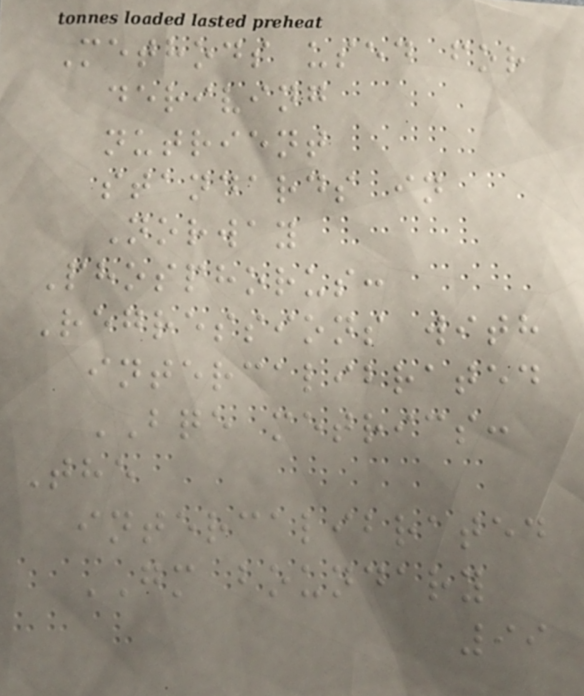Methods used for
deriving
nutrient
standards in
Norway
Phosphorus:
Regressions with
intercalibrated
BQE metrics:
The
intercalibrated
GM boundary
99
